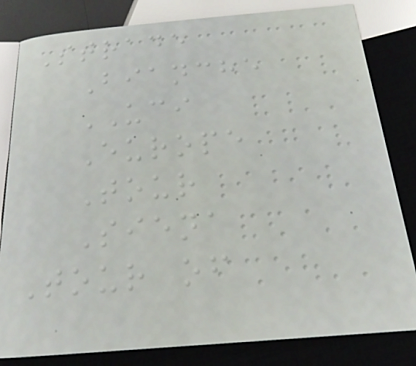Strade
Bianche
UCI
Europe
Tour
Siena
Tour of
